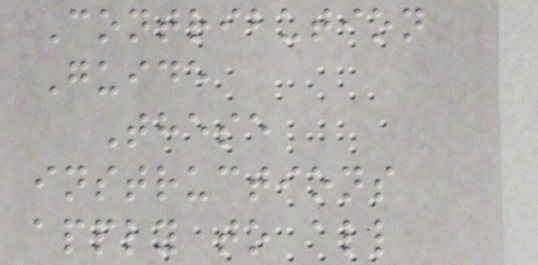Contribution
Guide
These
instructions
apply to all
